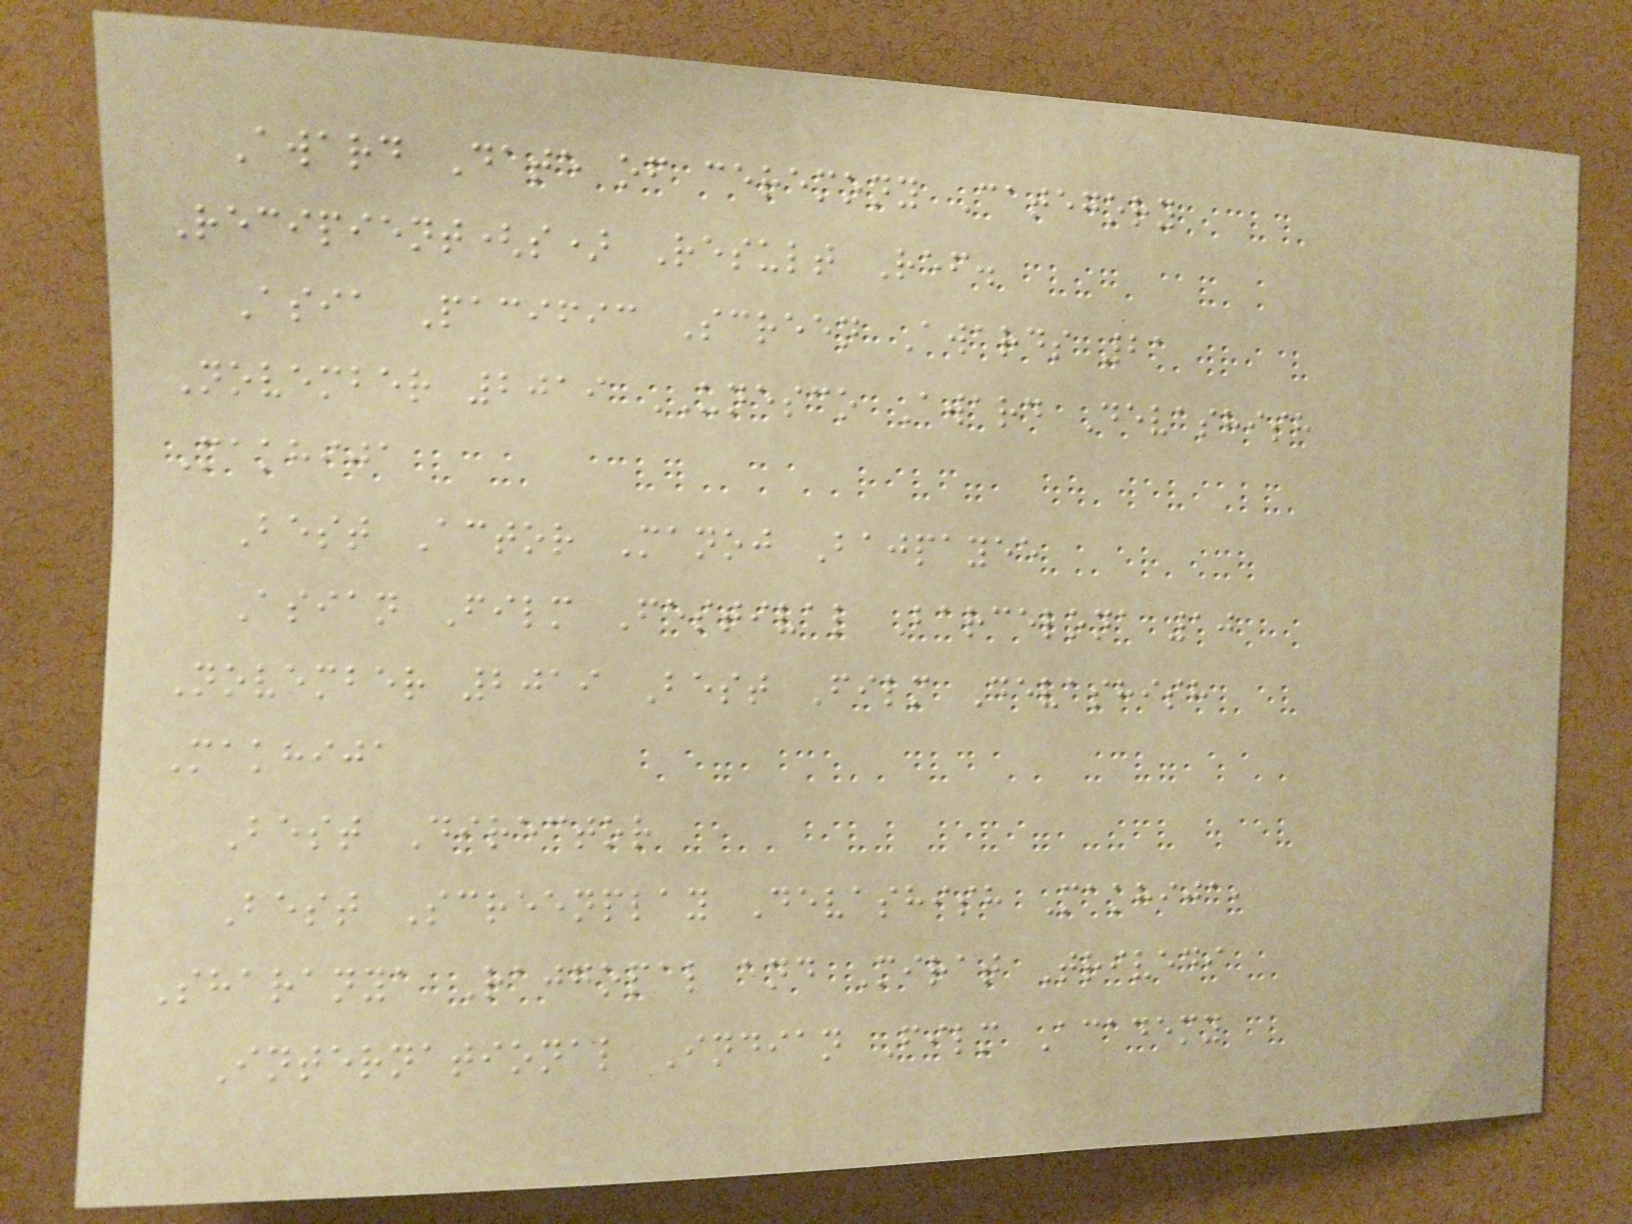Award Date of ceremony Category
Recipient(s) Result Ref.
Asia Pacific Screen Awards 21
November 2019 UNESCO Award Devashish
Makhija
Best Actor Manoj Bajpayee
Asian Film Festival Barcelona 10
November 2019 Best Film Devashish
Makhija
Best Director
Best Screenplay Devashish Makhija,
Sharanya Rajgopal and Mirat Trivedi
International Indian Film Academy
